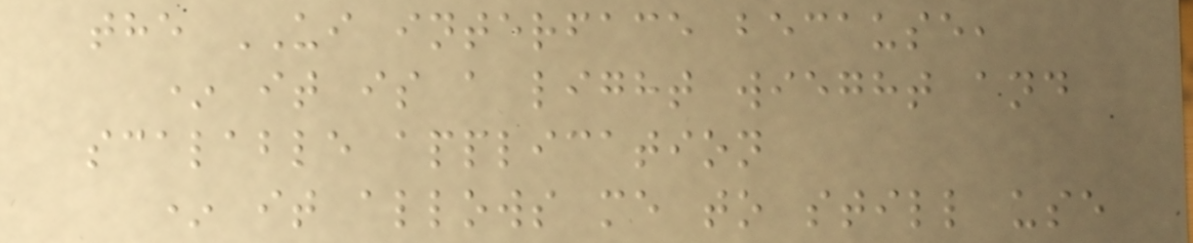the UI interface because,
* it is a light wieght and
scalable application
* it allows me to still use
